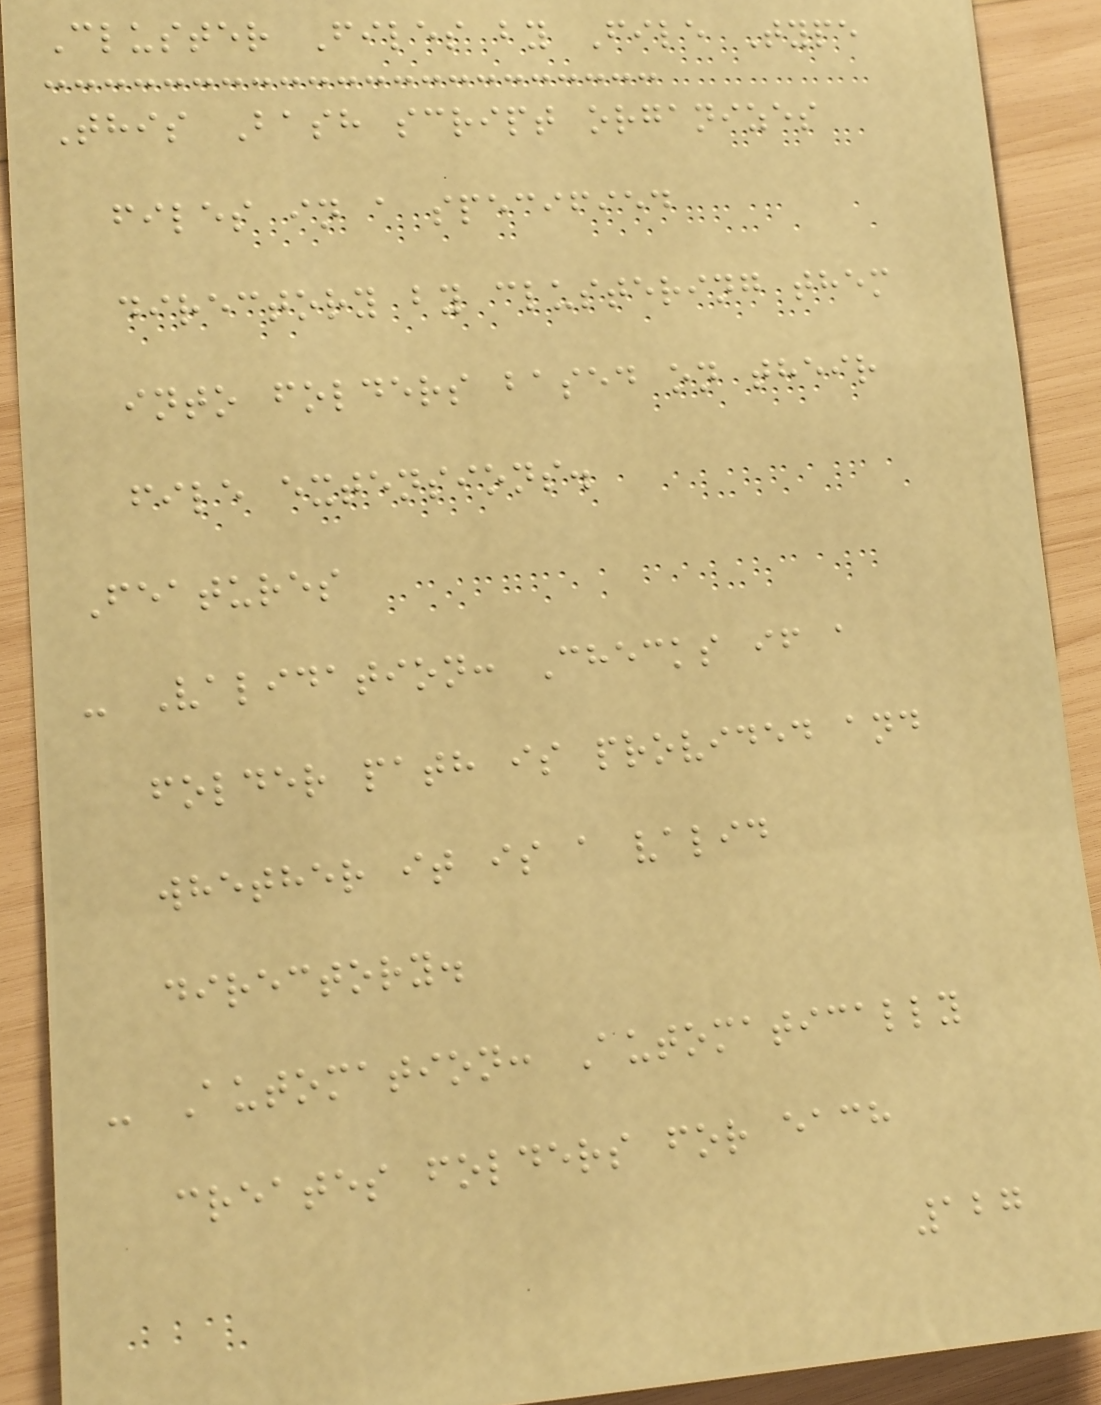Cluster Files by File Type
This Bash script organizes
files in a specified
directory by clustering them
into folders based on their
file extensions.
Features
- Validation: Checks if a
folder path is provided and
whether it is a valid
directory.
- Automation: Automatically
creates folders for each
127
